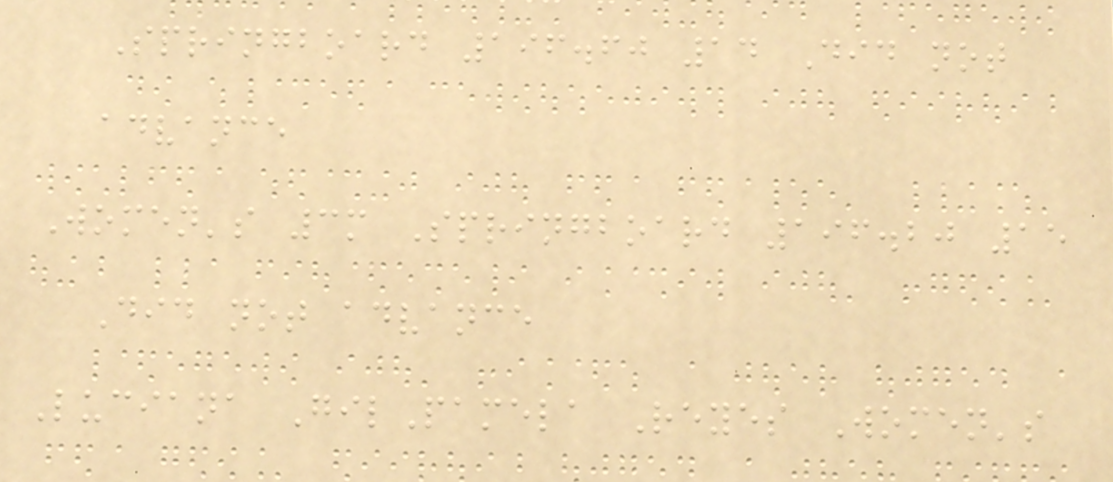Springboard 196.60 14 Did not
advance
Women's 3m Springboard 196.20 15
Did not advance
Luciana GilPamela Reyes Women's
